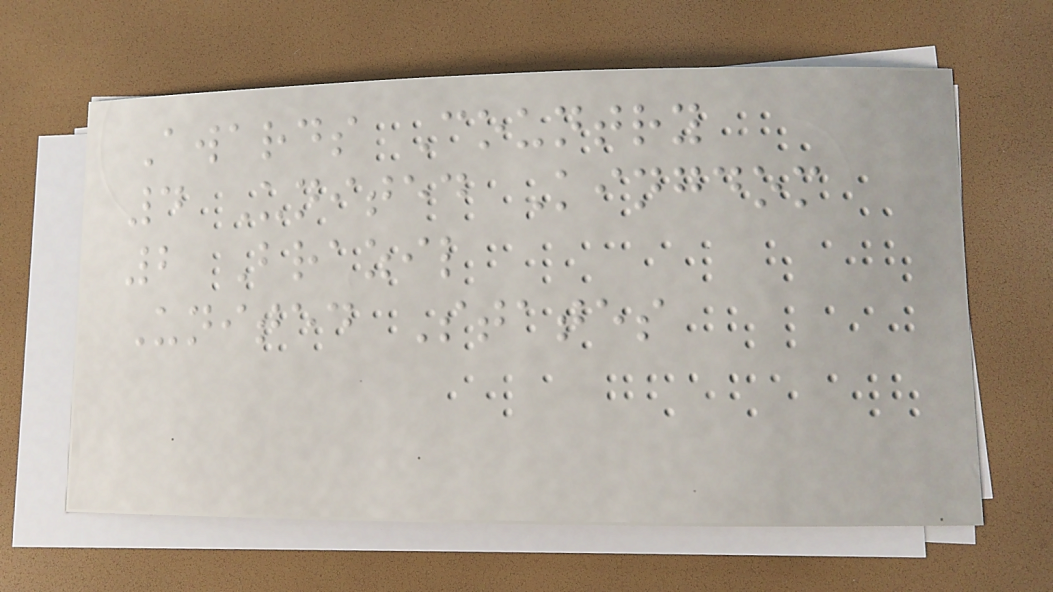Awards Country
4 United Kingdom
2 Brazil
United States
